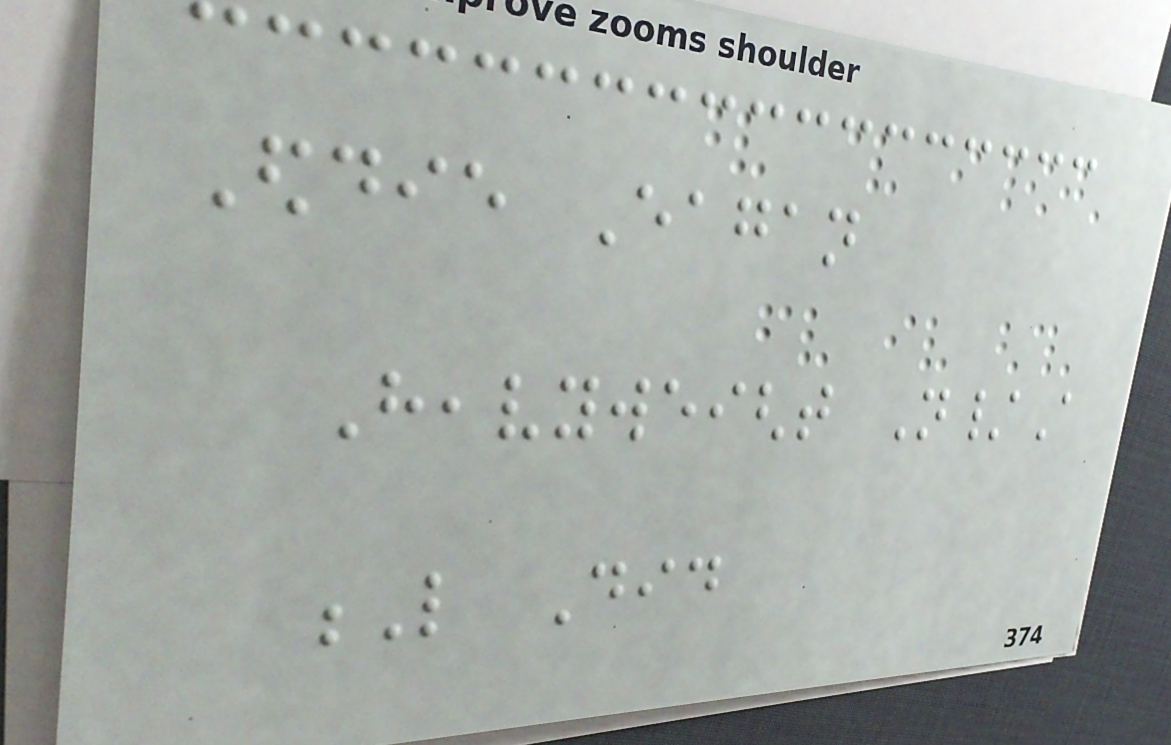Eddie Eagan
Heavyweight N/A
L Did
